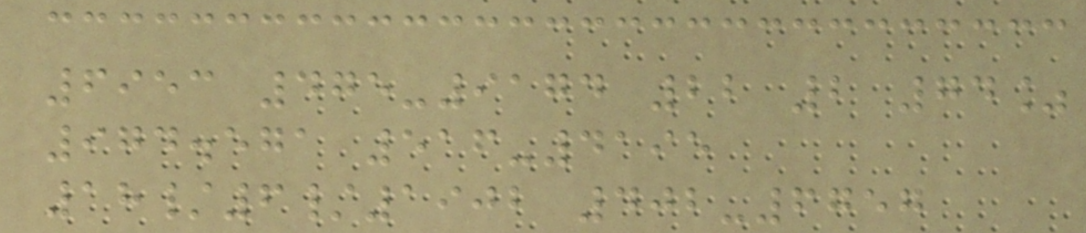6953 475-9174 22 2 74%
974.571 516-4195
18/6/1902 402-6757
